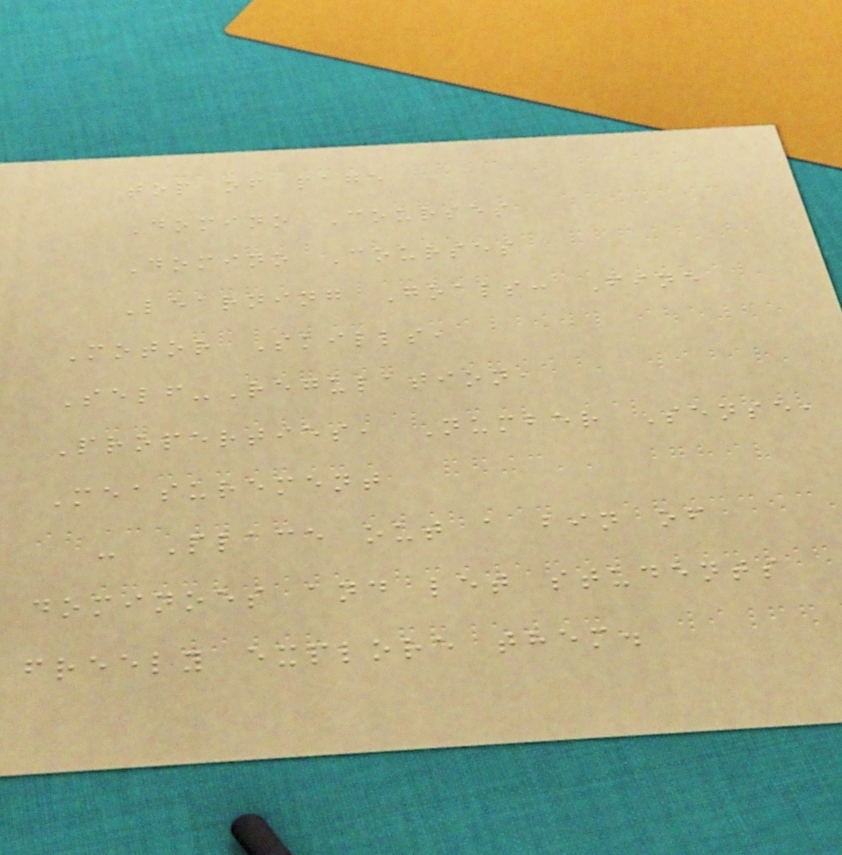top of page
Domino Courses
Domino Courses
Learning Goals: Fine
Motor Skills,
Self-Regulation,
Properties, Number Sense,
Measurement
- Place out a bin of
dominoes and let students
freely explore them.
